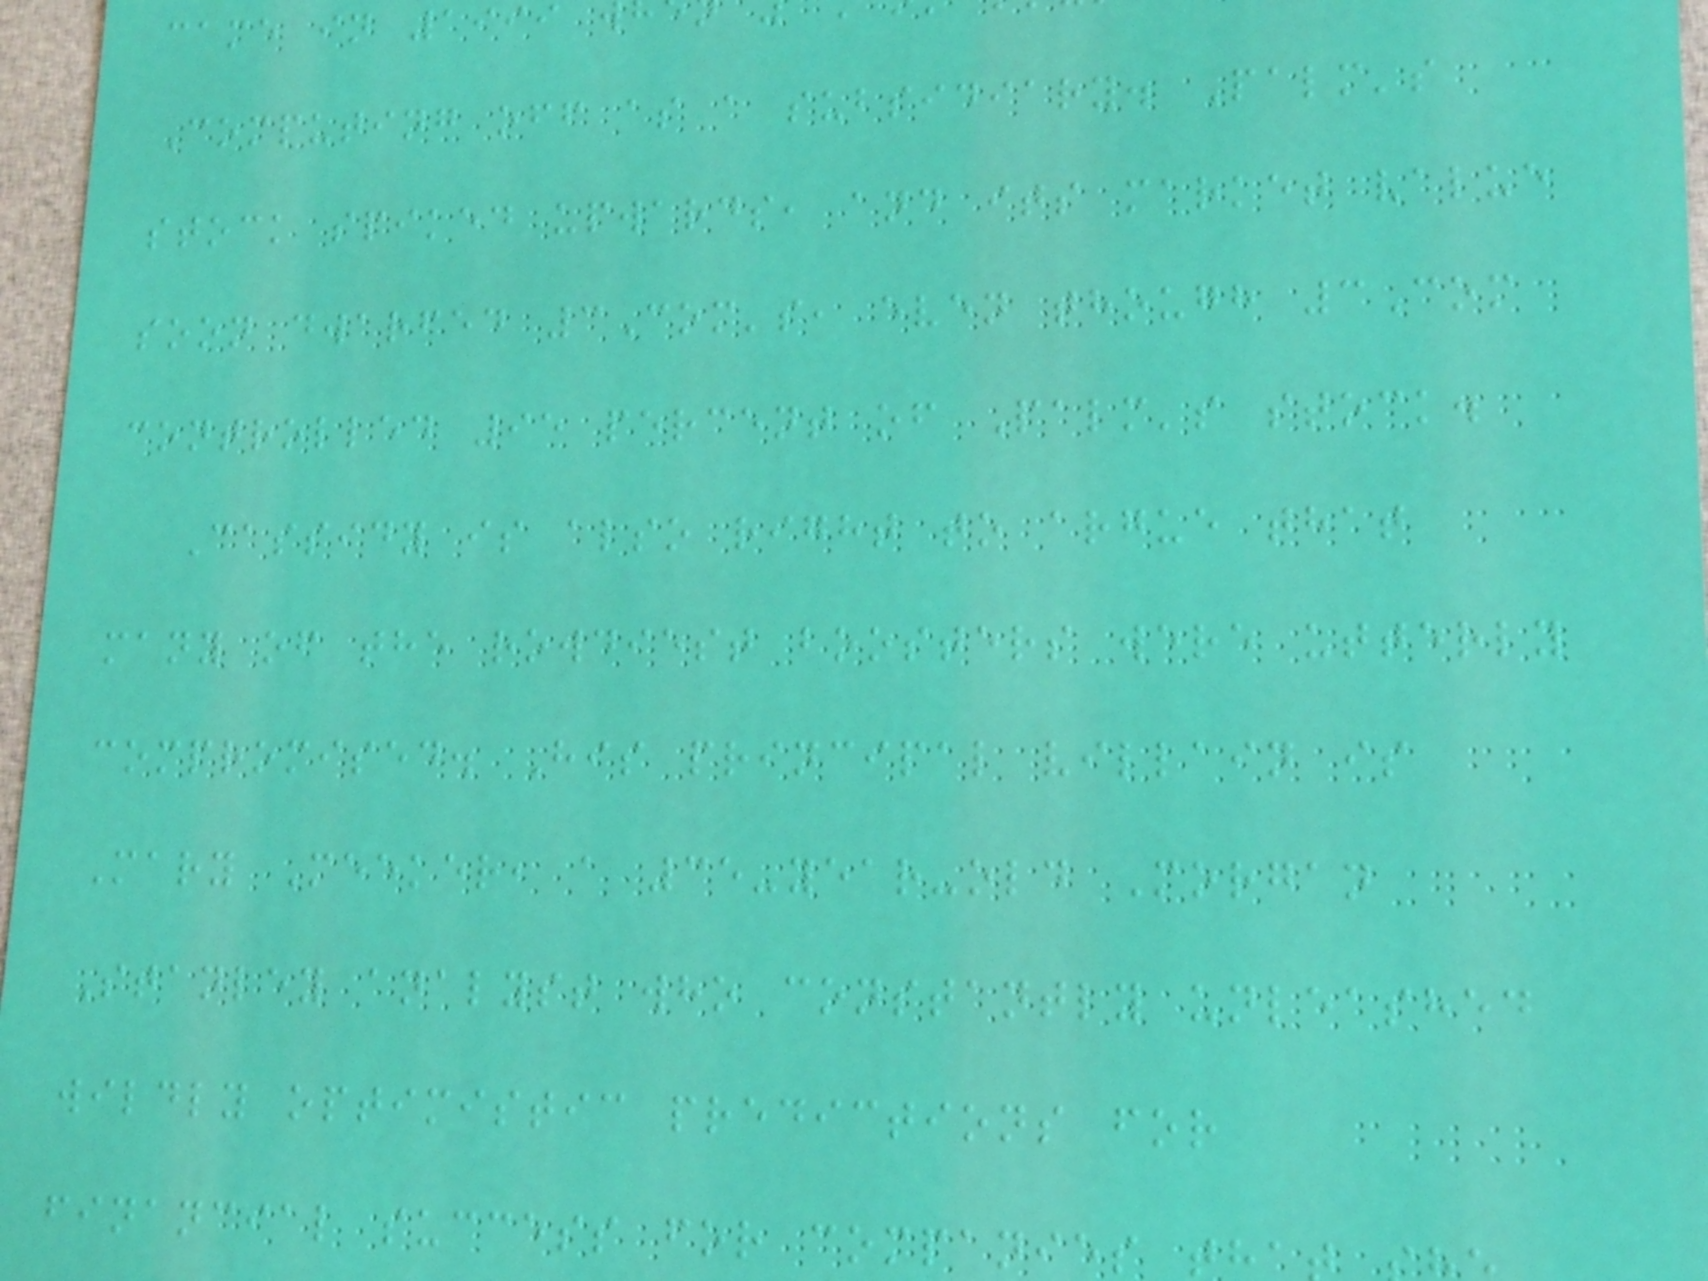came in 1999
Computing off as a subsidiary. Palm's
stock spiked upwards, and its market value
soon dwarfed 3Com's, even though 3Com
controlled 95 percent of Palm's stock.
Cassidy is also right to argue that
many of the rowdiest boosters were utterly
compromised. His principal villain is
Mary Meeker, a 35-year-old Morgan
Stanley analyst who constantly unleashed
wildly optimistic predictions for
financial success for companies th
